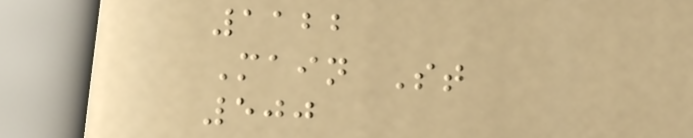1122
Main St
500
